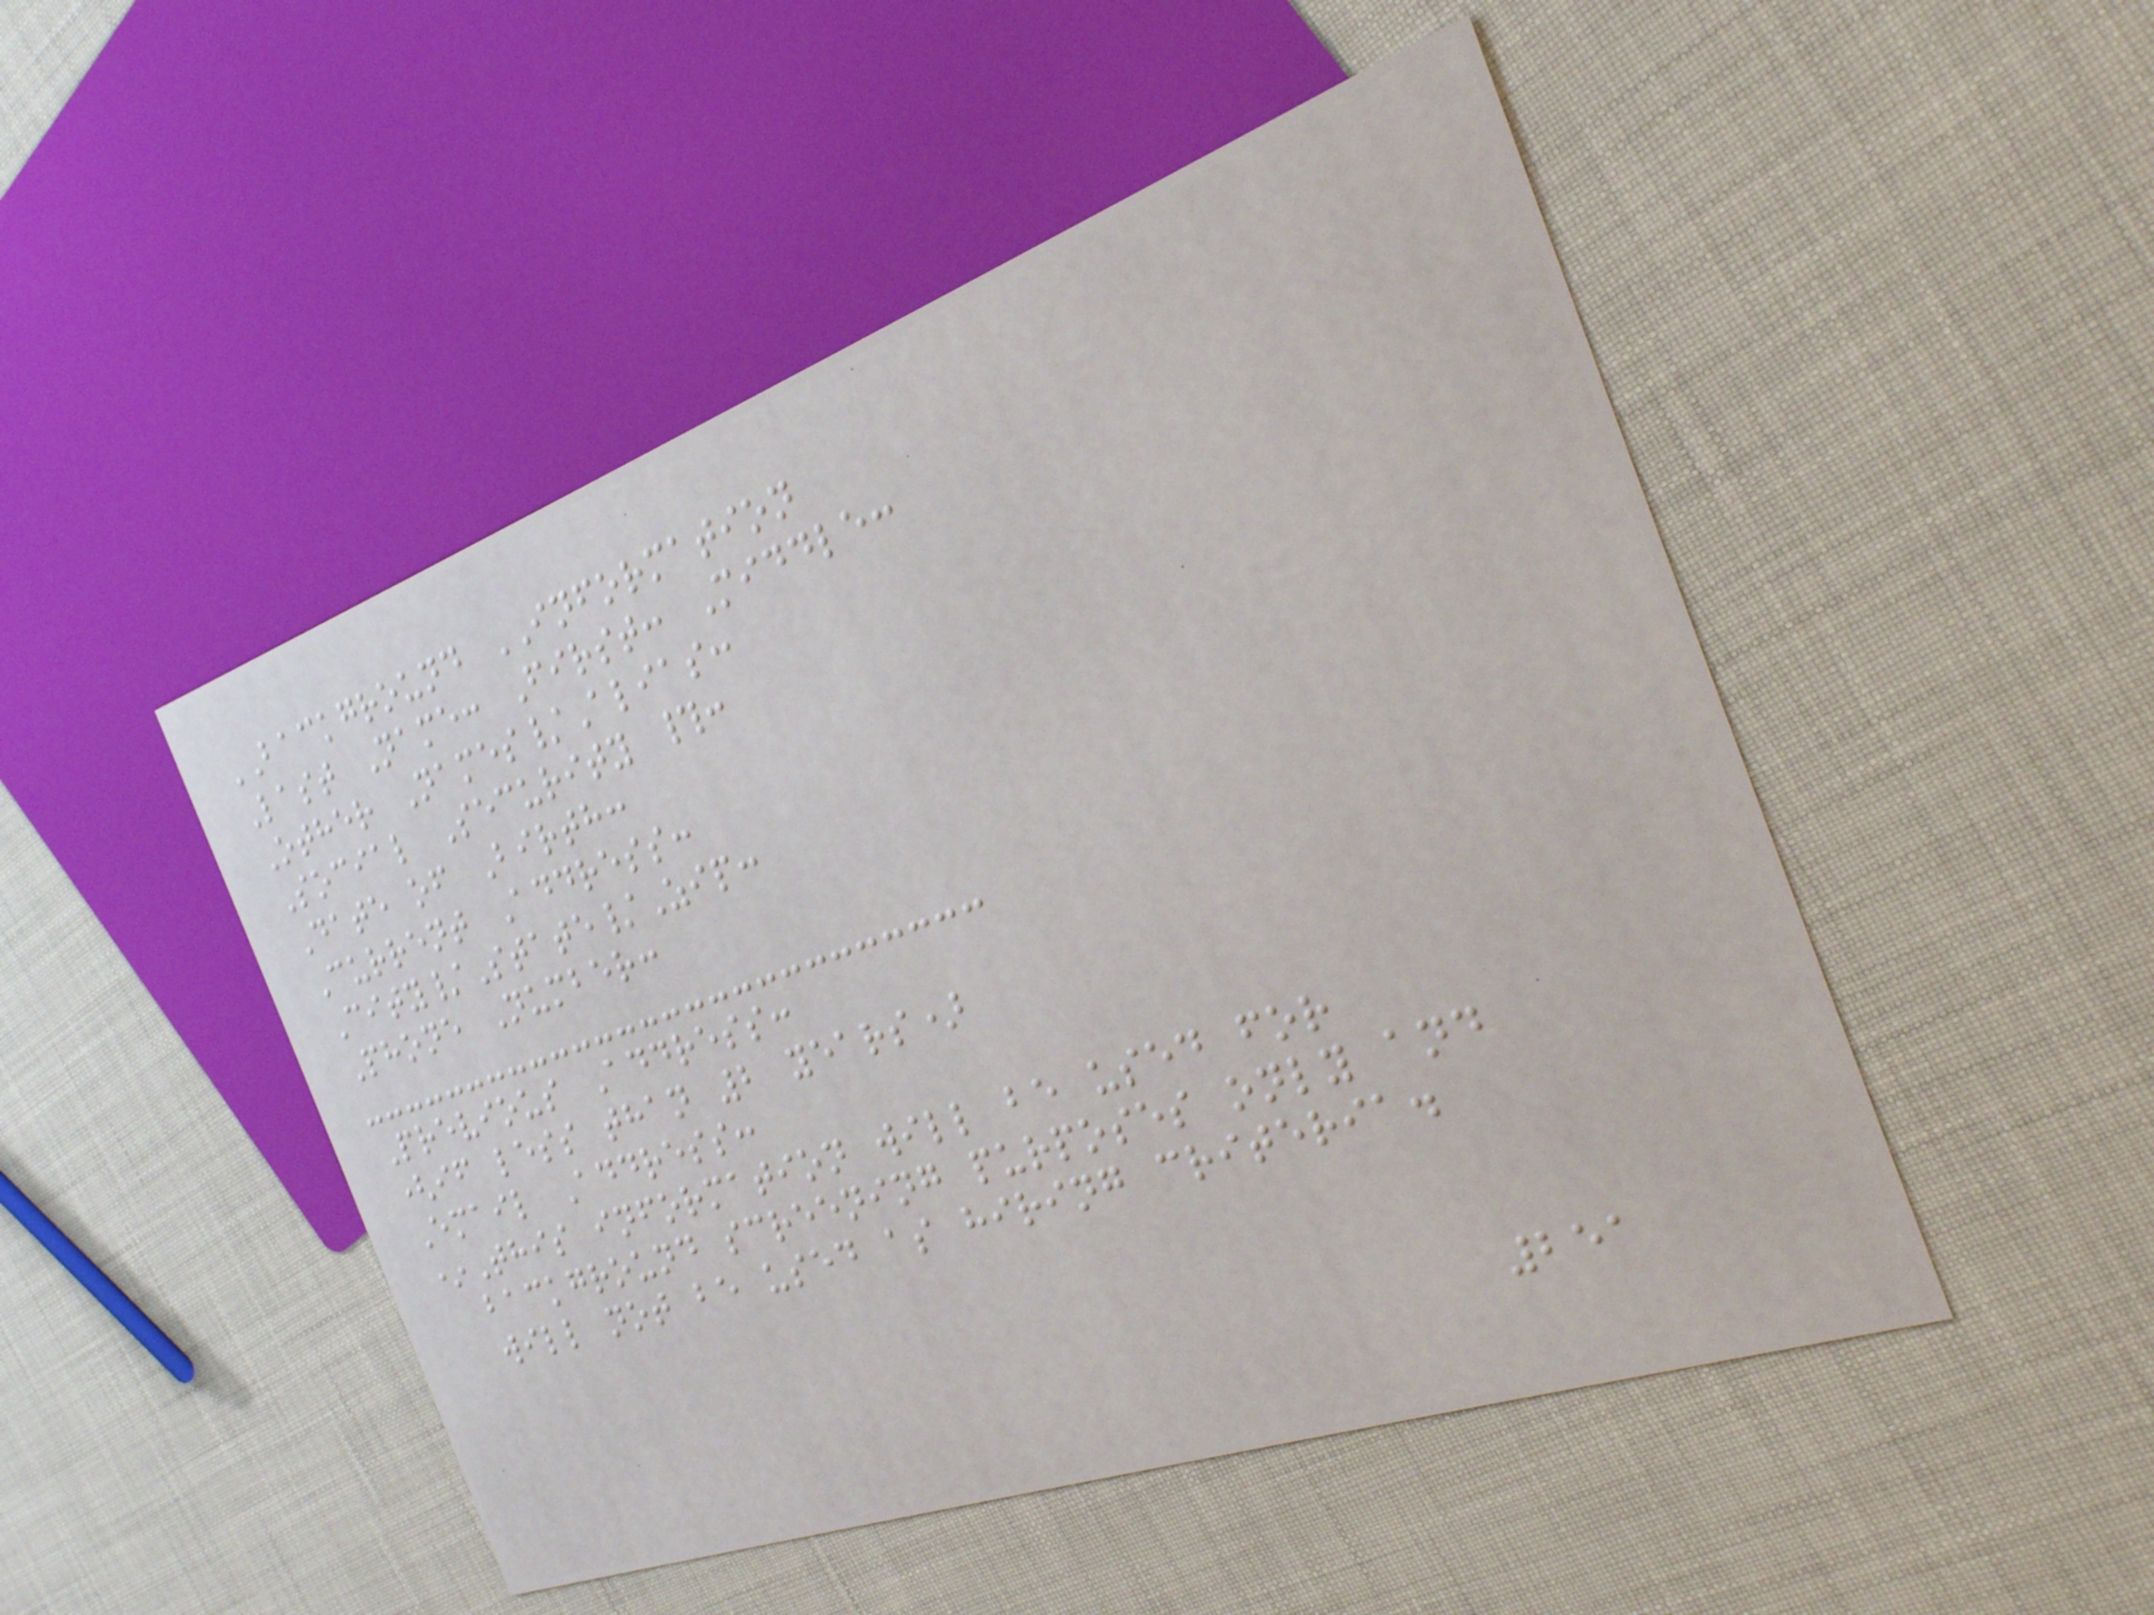BACKGROUND INFORMATION
Last Name: First: Middle:
Other Names/Alias:
Social Security #:
Date of Birth:
Current Address:
City/State/Zip:
Phone Number:
Previous Address:
(if less than 2 years)
Email Address:
*This information will be used for
background screening purposes only and
will not be used as hiring criteria.
251
